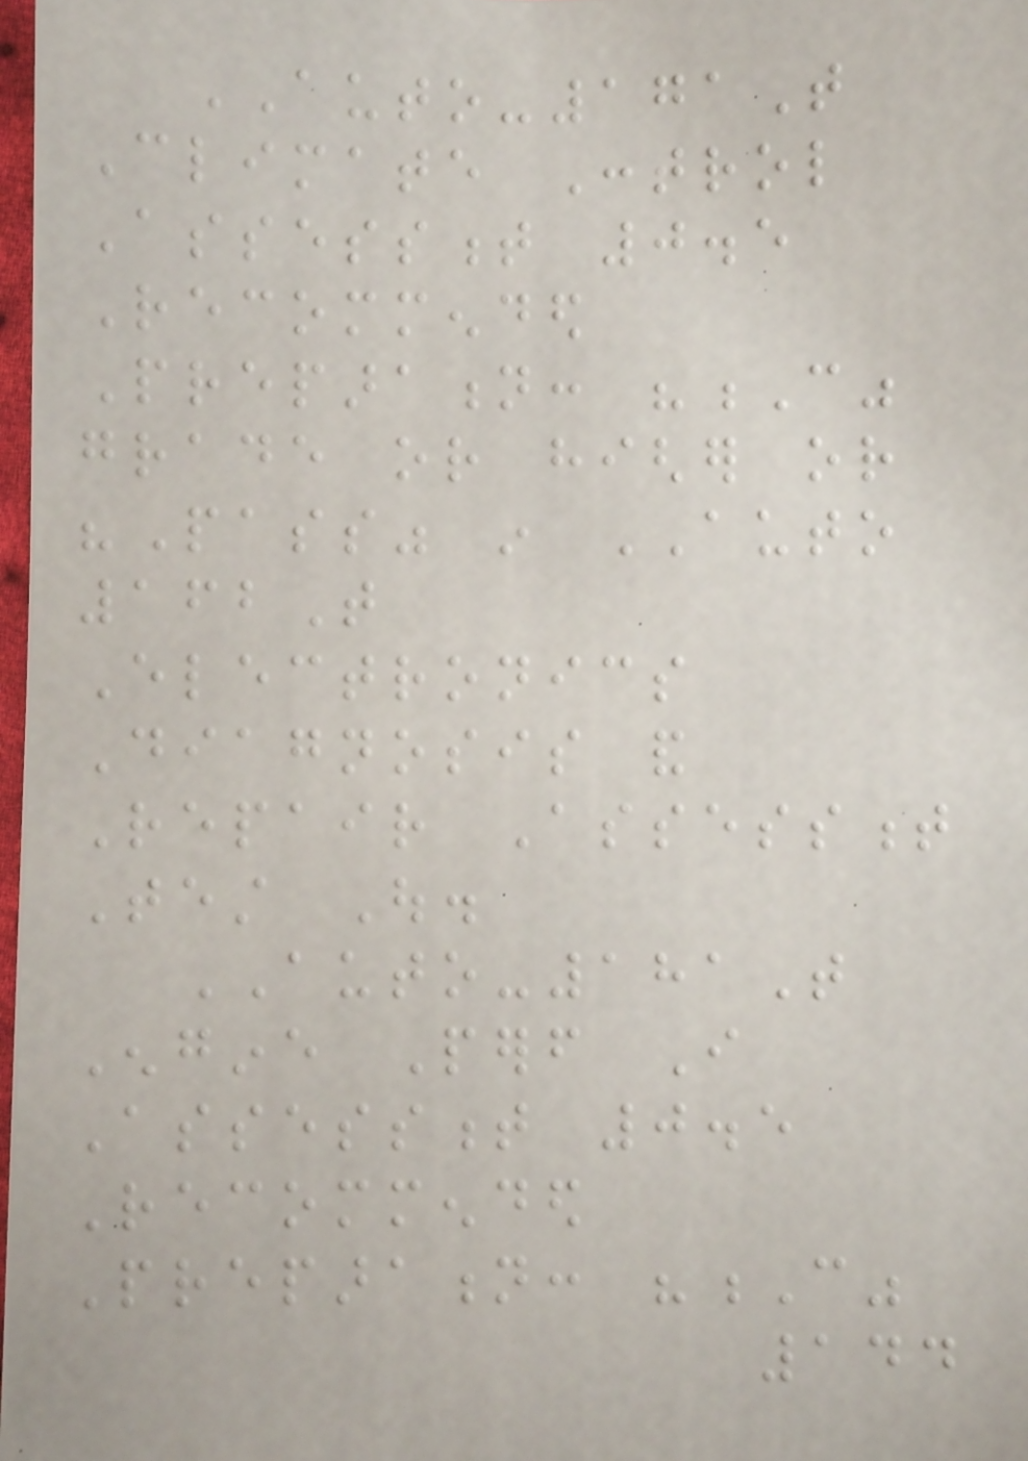AUTO-171T
Climate Control
Assessment 0.5
Recommended
Preparation: "C"
grade or higher or
"Pass" in AUTO
162T
Electronics
Diagnosis and
Repair Assessment
Test Out.
AUTO-181T
Engine Perf I
Assessment 0.5
Recommended
Preparation: "C"
144
